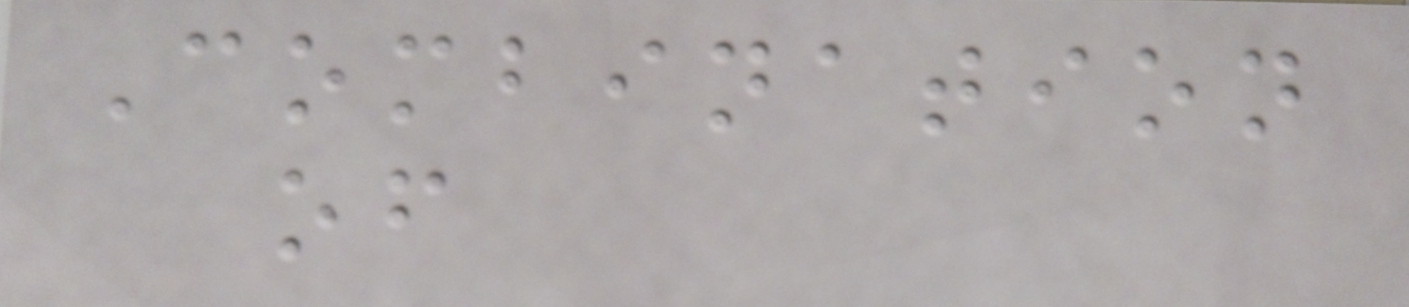Combination
of
